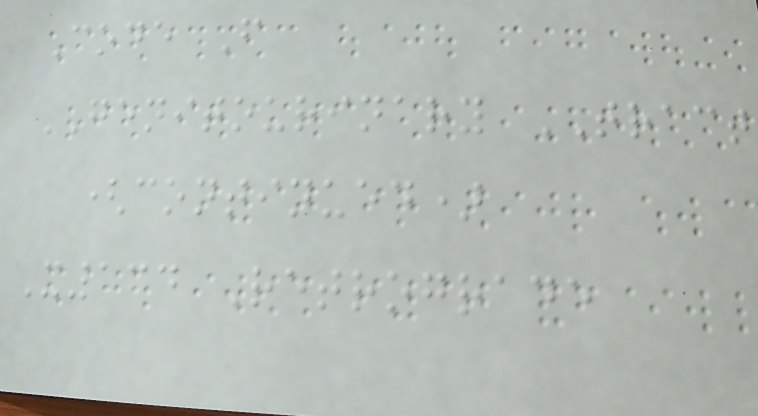Code F
GENITOURINARY TRACT
(continued)
X134 Retrograde
